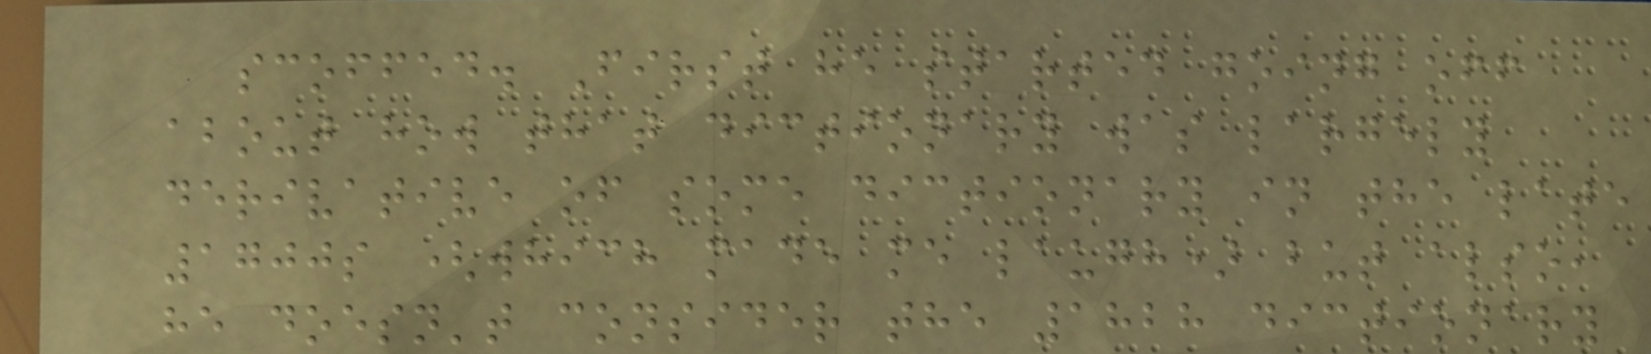scoffed. First he started going off
about how that dictionary was largely
derivative of some dictionary in the late
1700s (which made me laugh) but also,
he doesn't consider the 1828 dictionary
